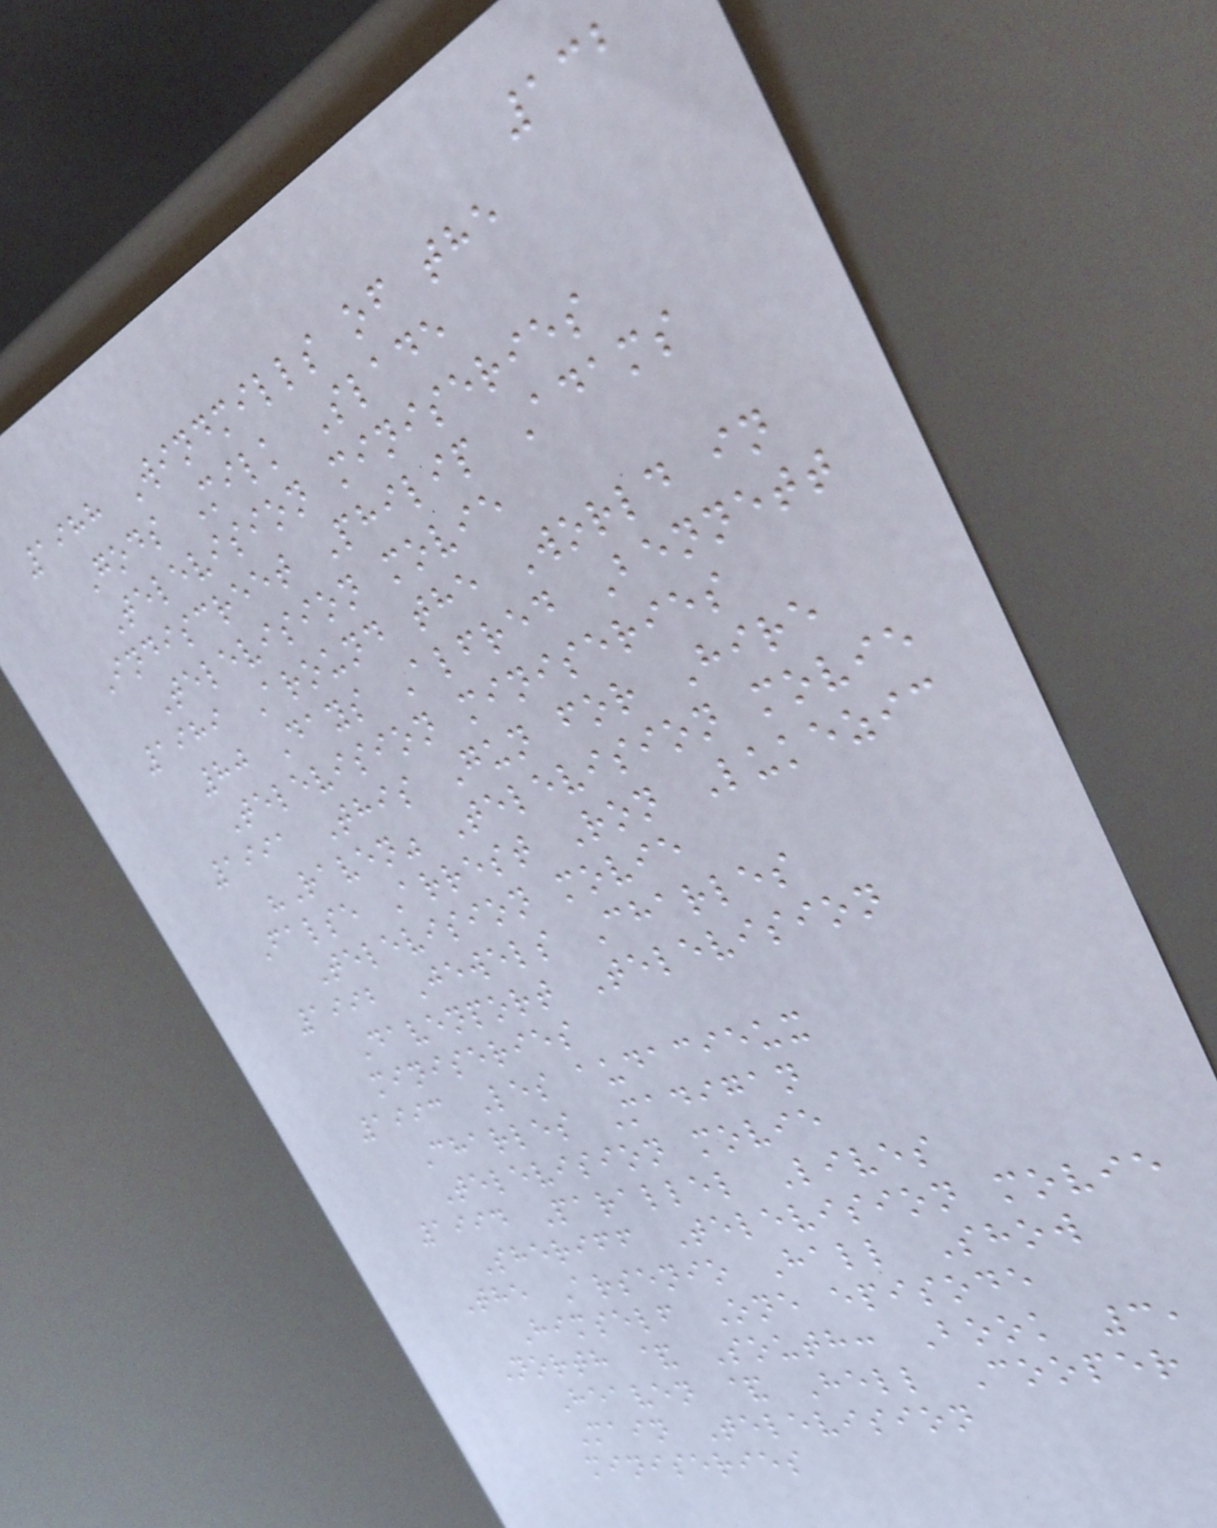132
1988 Windmills of the
Gods Milk Slade
Television miniseries
Indiscreet Philip Adams
Television movie
1989 Around the World in
80 Days Alfred Bennett
Television miniseries
1991 This Gun for Hire
"Raven" Television movie
False Arrest Ron Lukezic
Television movie
1992 Jewels Charles
Davenport Television
miniseries
1993 Les audacieux
Charles Madigan
Television movie
1994 Parallel Lives
Sheriff Television movie
The Arsenio Hall Show
Himself One episode
North & South: Book 3,
Heaven & Hell Cooper
Main Television
miniseries
